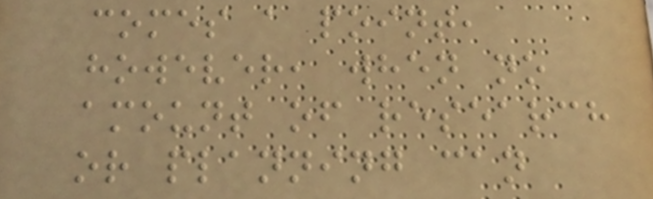comes a point,
however, when no
amount of research
or planning can
